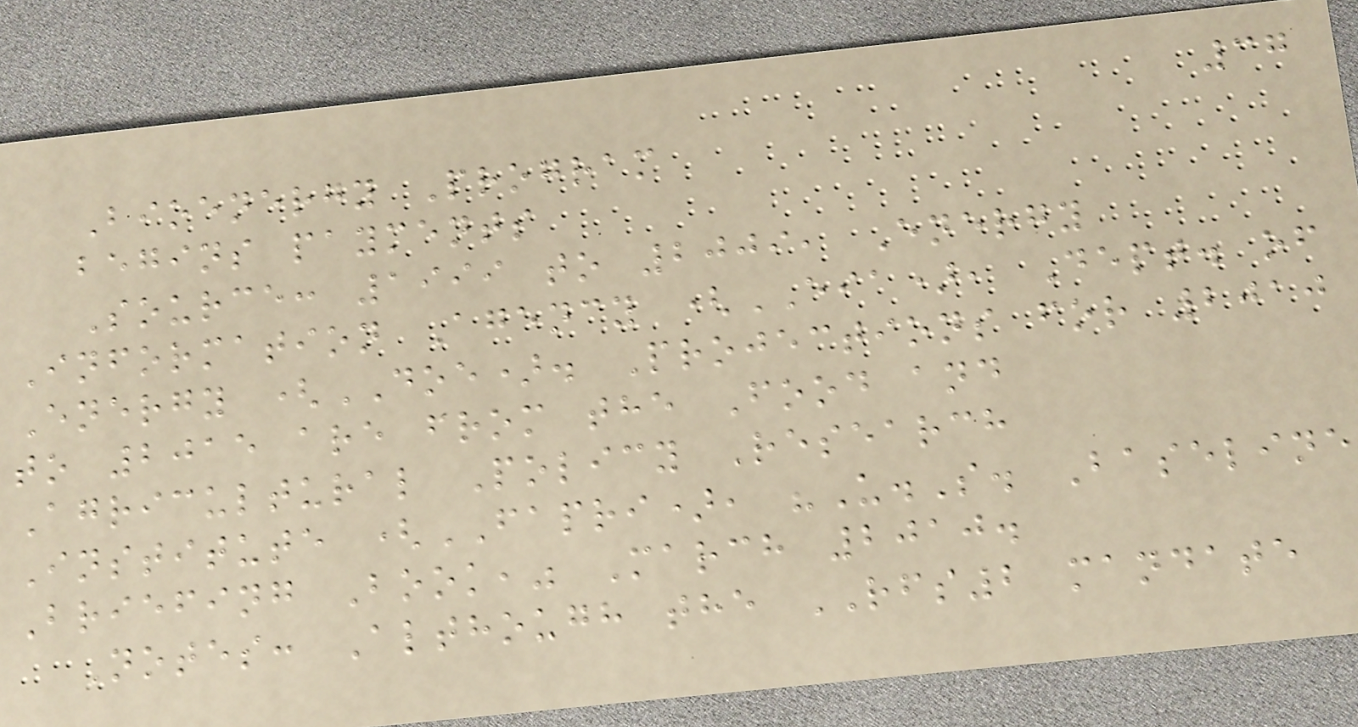37
Bioenergy Program
begins payments
Source: 1999 to 2009, Energy
Information Agency (EIA), Dept. of
Energy (DOE). Projections for 2010
to 2015 are from the Food and
Agricultural Policy Research
Institute (FAPRI), "U.S. Baseline
Briefing Book," March 2010.
Notes: Although the RFS2 mandate
